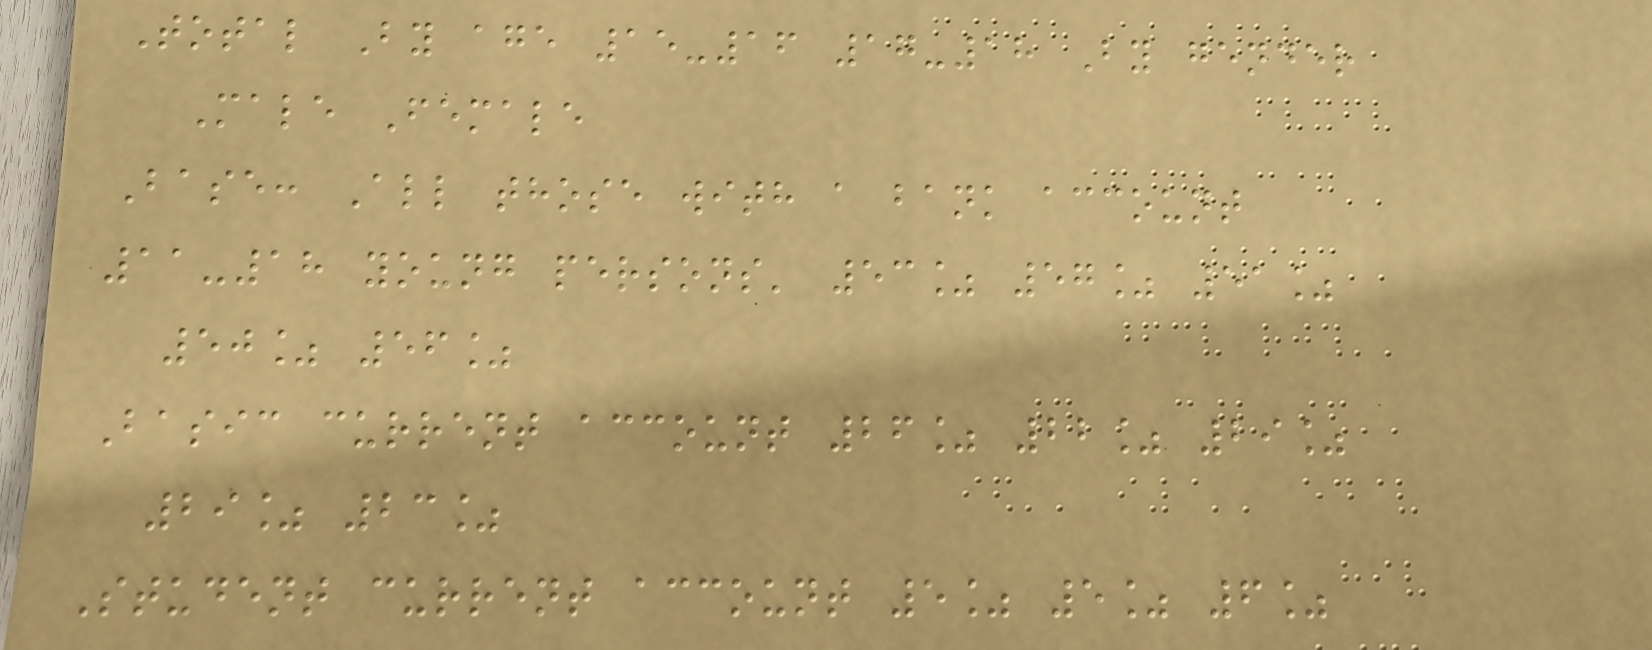Total By age 15-16 17-18 By gender
Male Female
Base: All those with a bank account
11-18 young persons' 53% 57% 51%
50% 56%
Basic current account 26% 22% 29%
29% 23%
Student current account 5% 5% 6%
